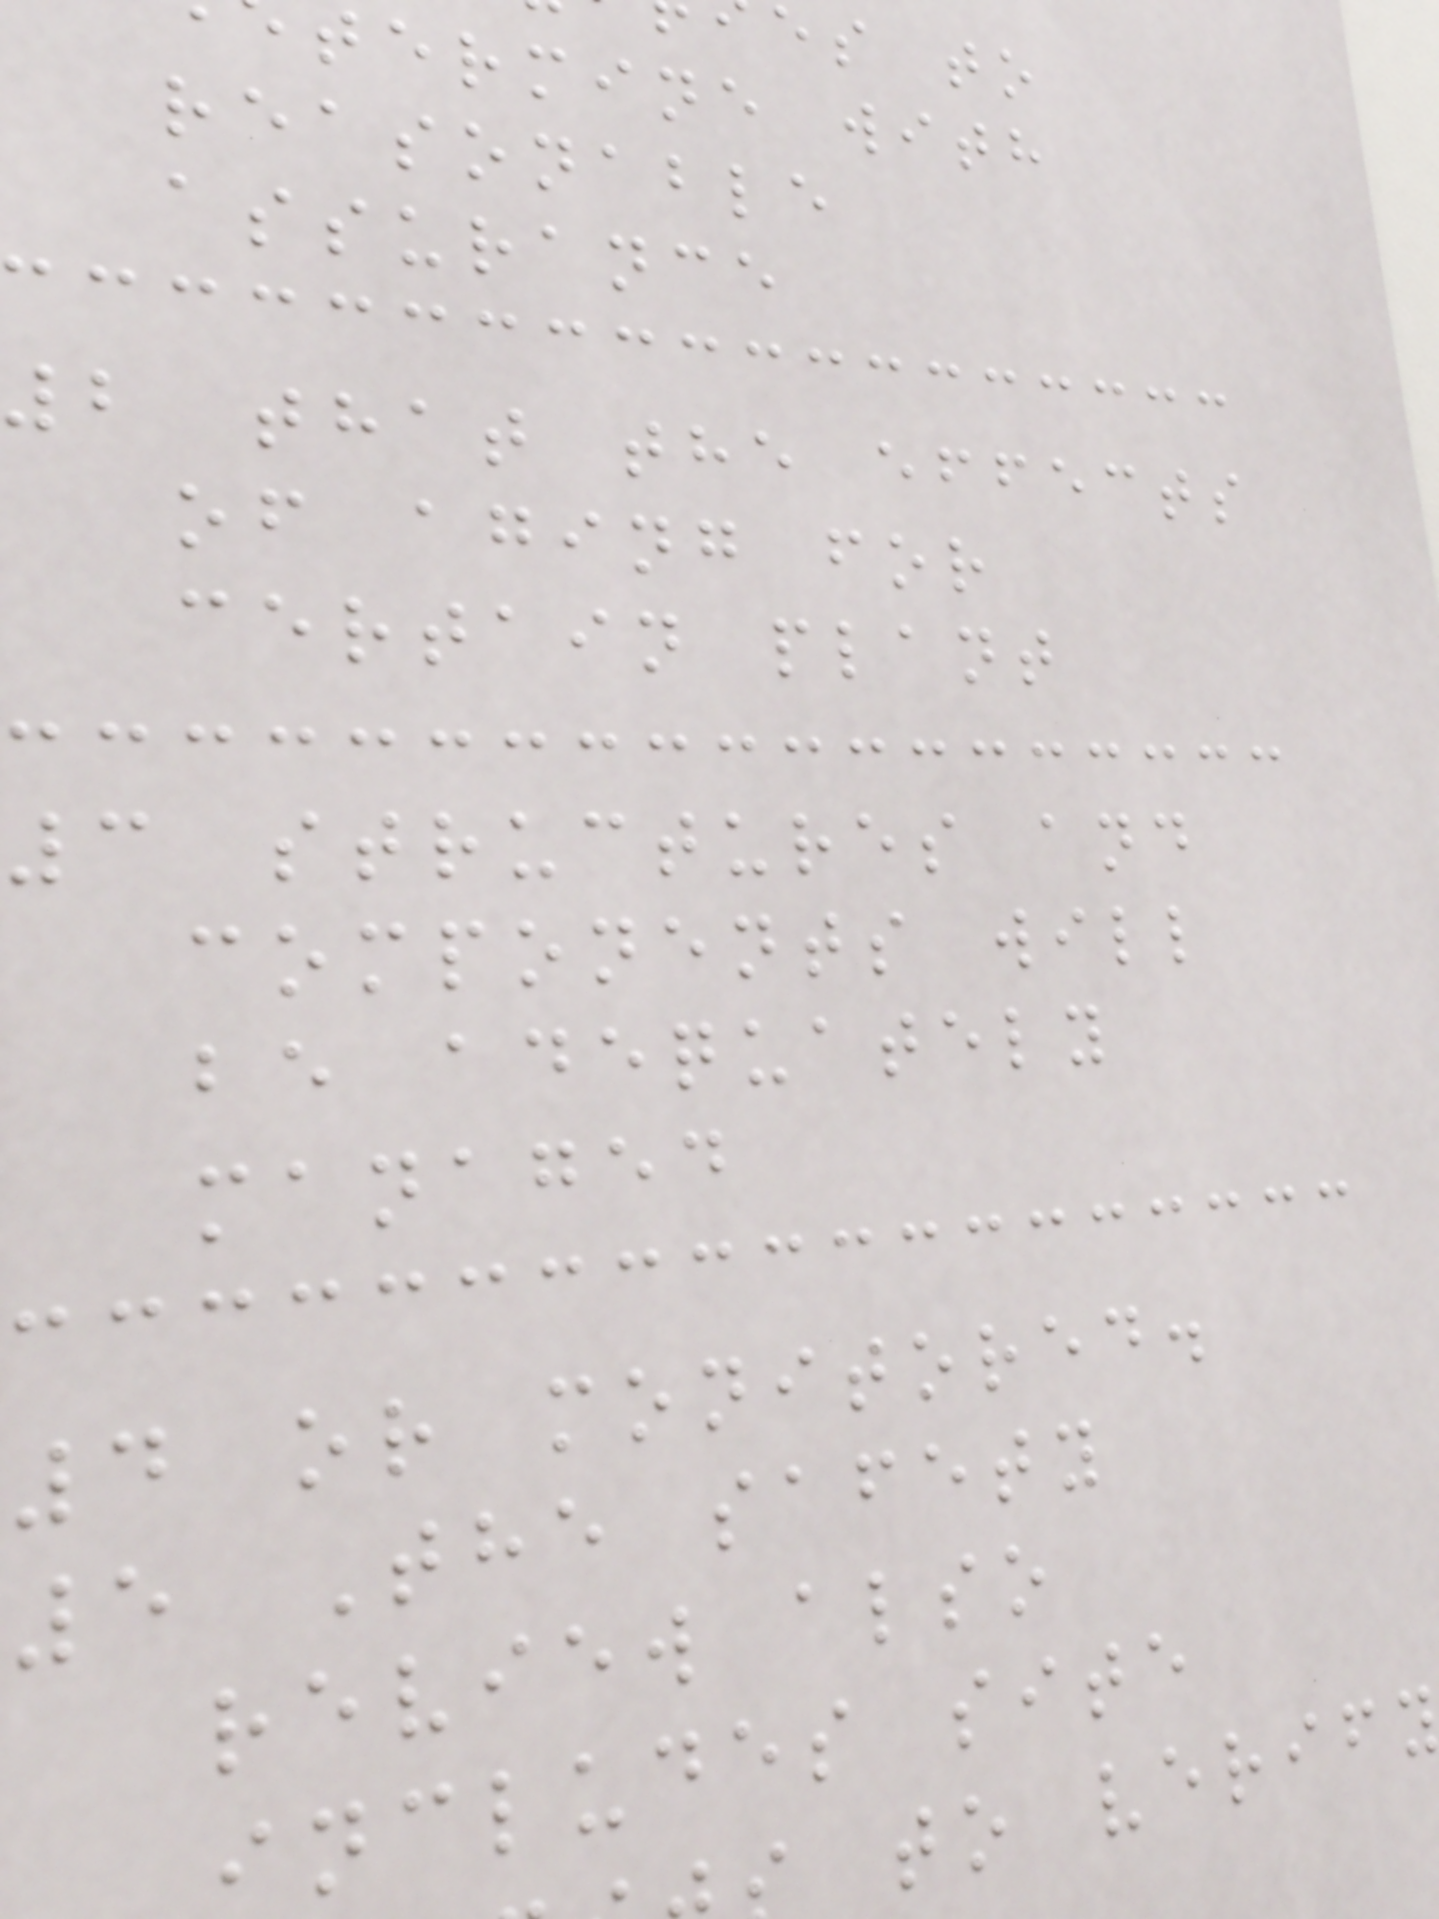es to
termine with
reasonable
assurance
2 that the effects
of aging for
certain plant
3 structures and
components will
be adequately
managed
4 or monitored.
5 The safety
review also
includes site
to verify
